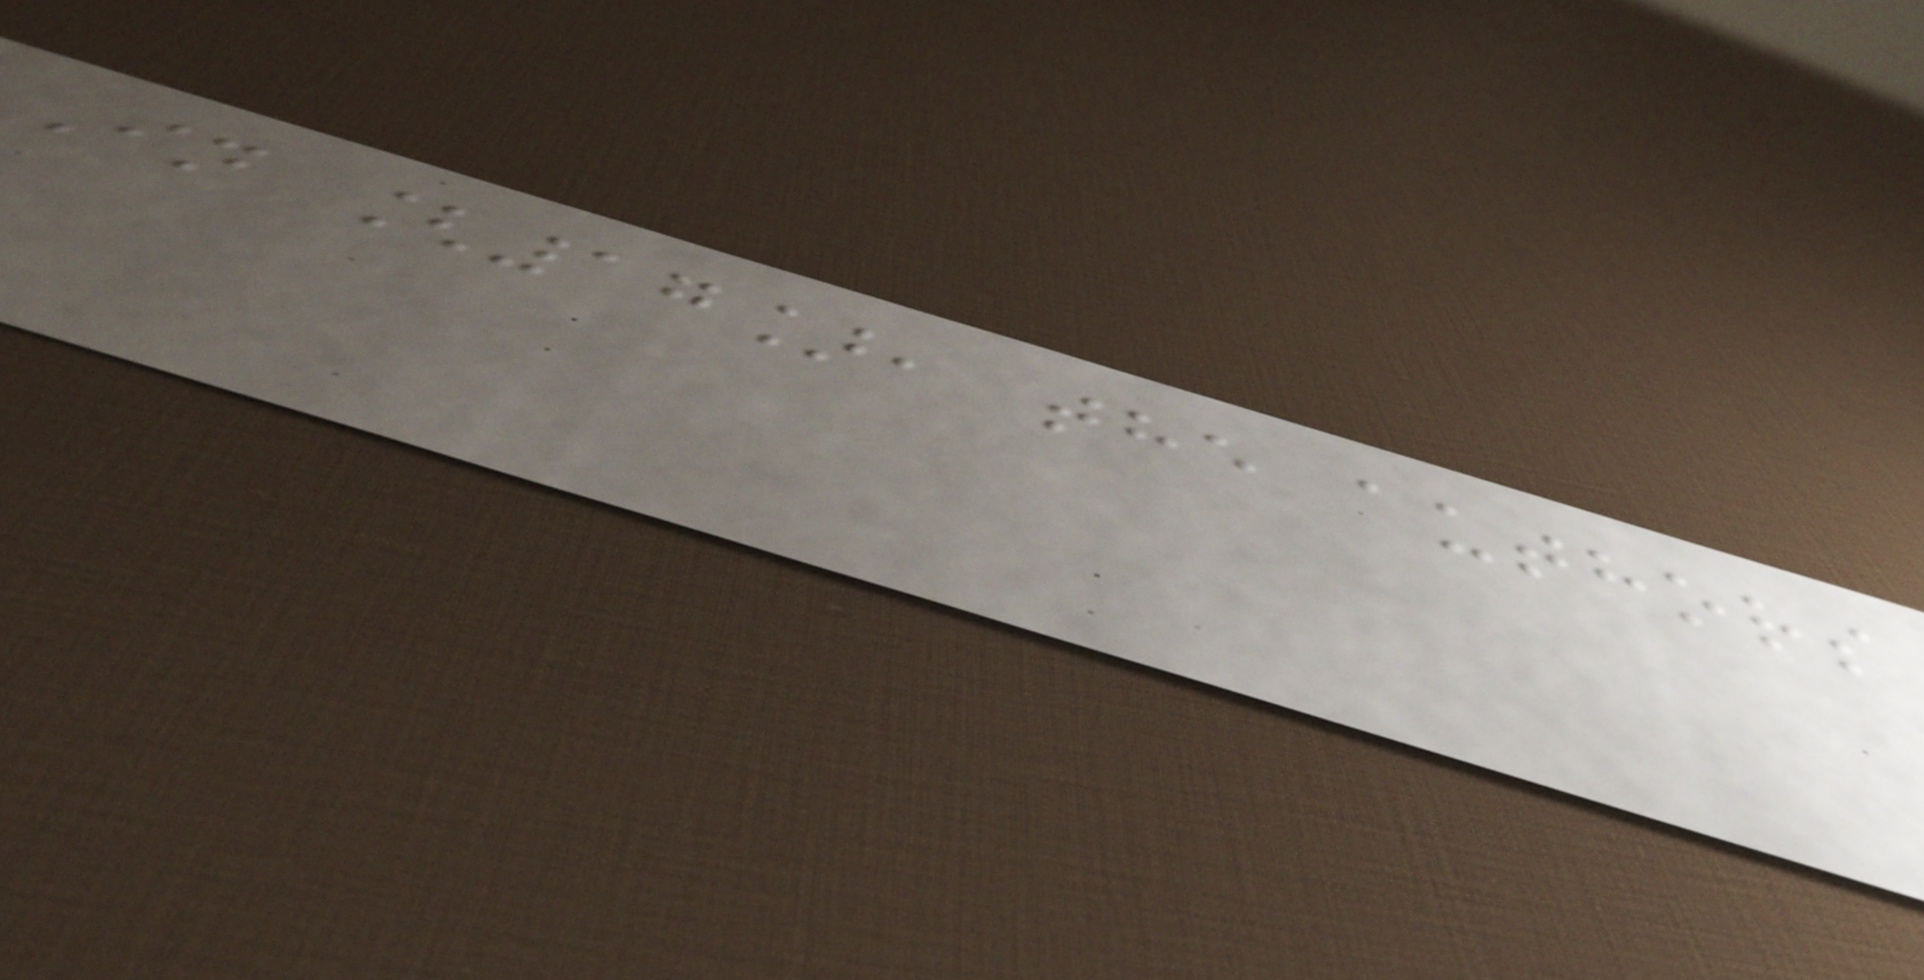In [17], the authors
